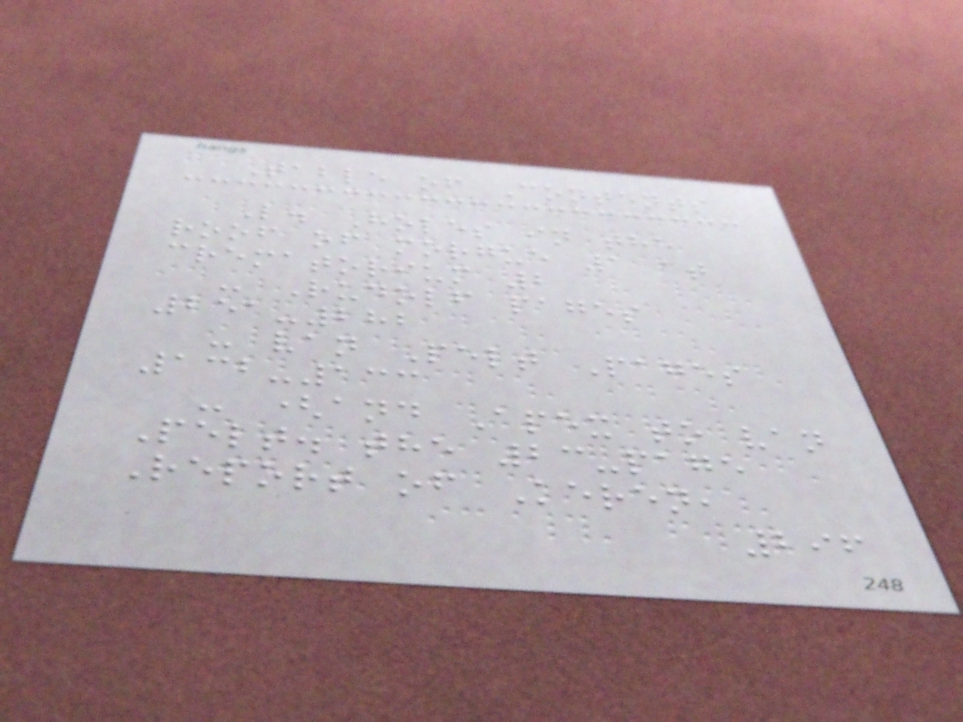Table of Contents
L. Holes in the
roof of morgue 1 at
crematorium 2
- Rudolf pages
251-282
- van Pelt Pages
132-133
- (and Apex to van
Pelt. the 23-page
Report of Keren,
296
